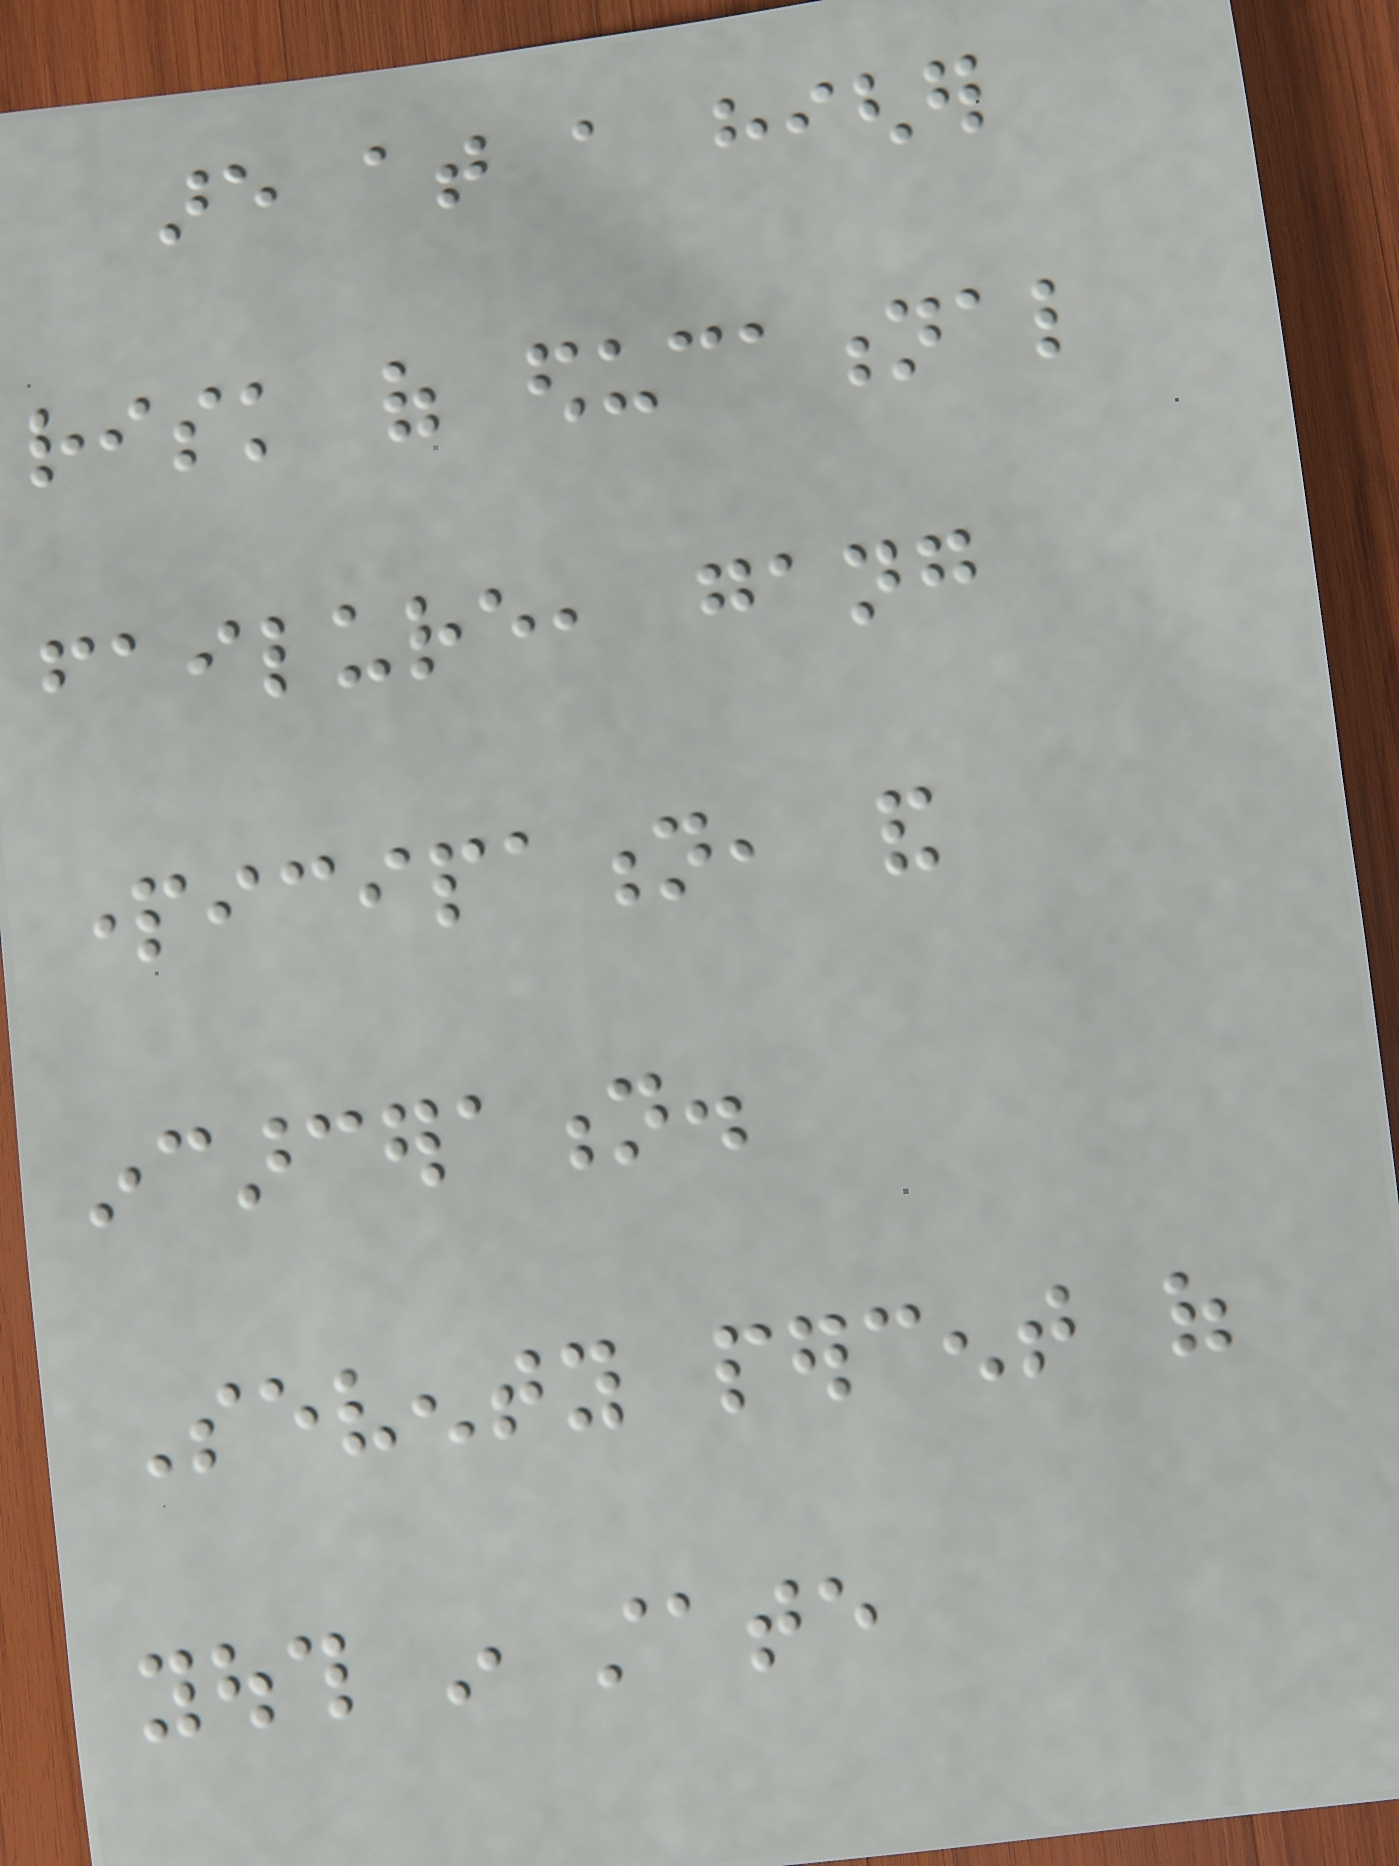are at a higher
risk of educational
failure, gang
participation, and
incarceration.
Seventy percent of
youth in state
